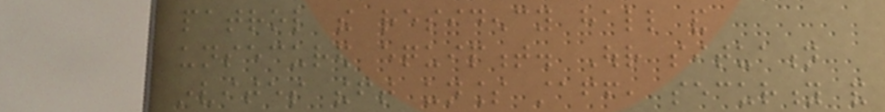patrol the residency hall and
unsecured equipment. Our situation
invites theft unless staff, security and
